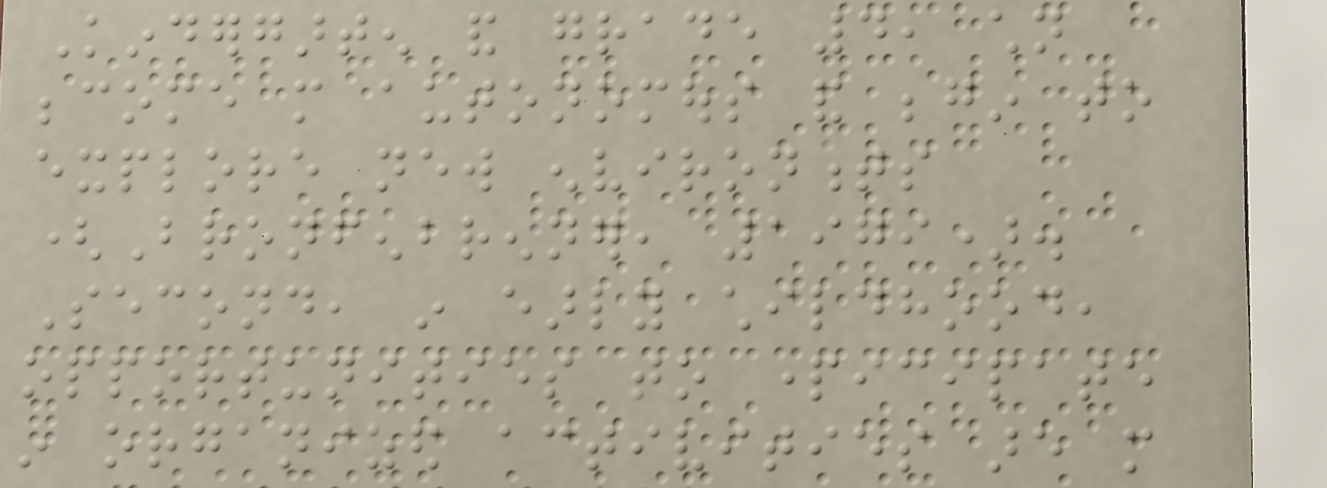Kindergarten and grade 4, children
become more autonomous and begin to
explore new environments
(Bronfenbrenner, 1979).
Second, in early childhood,
opportunities to participate
in organized activities are more
